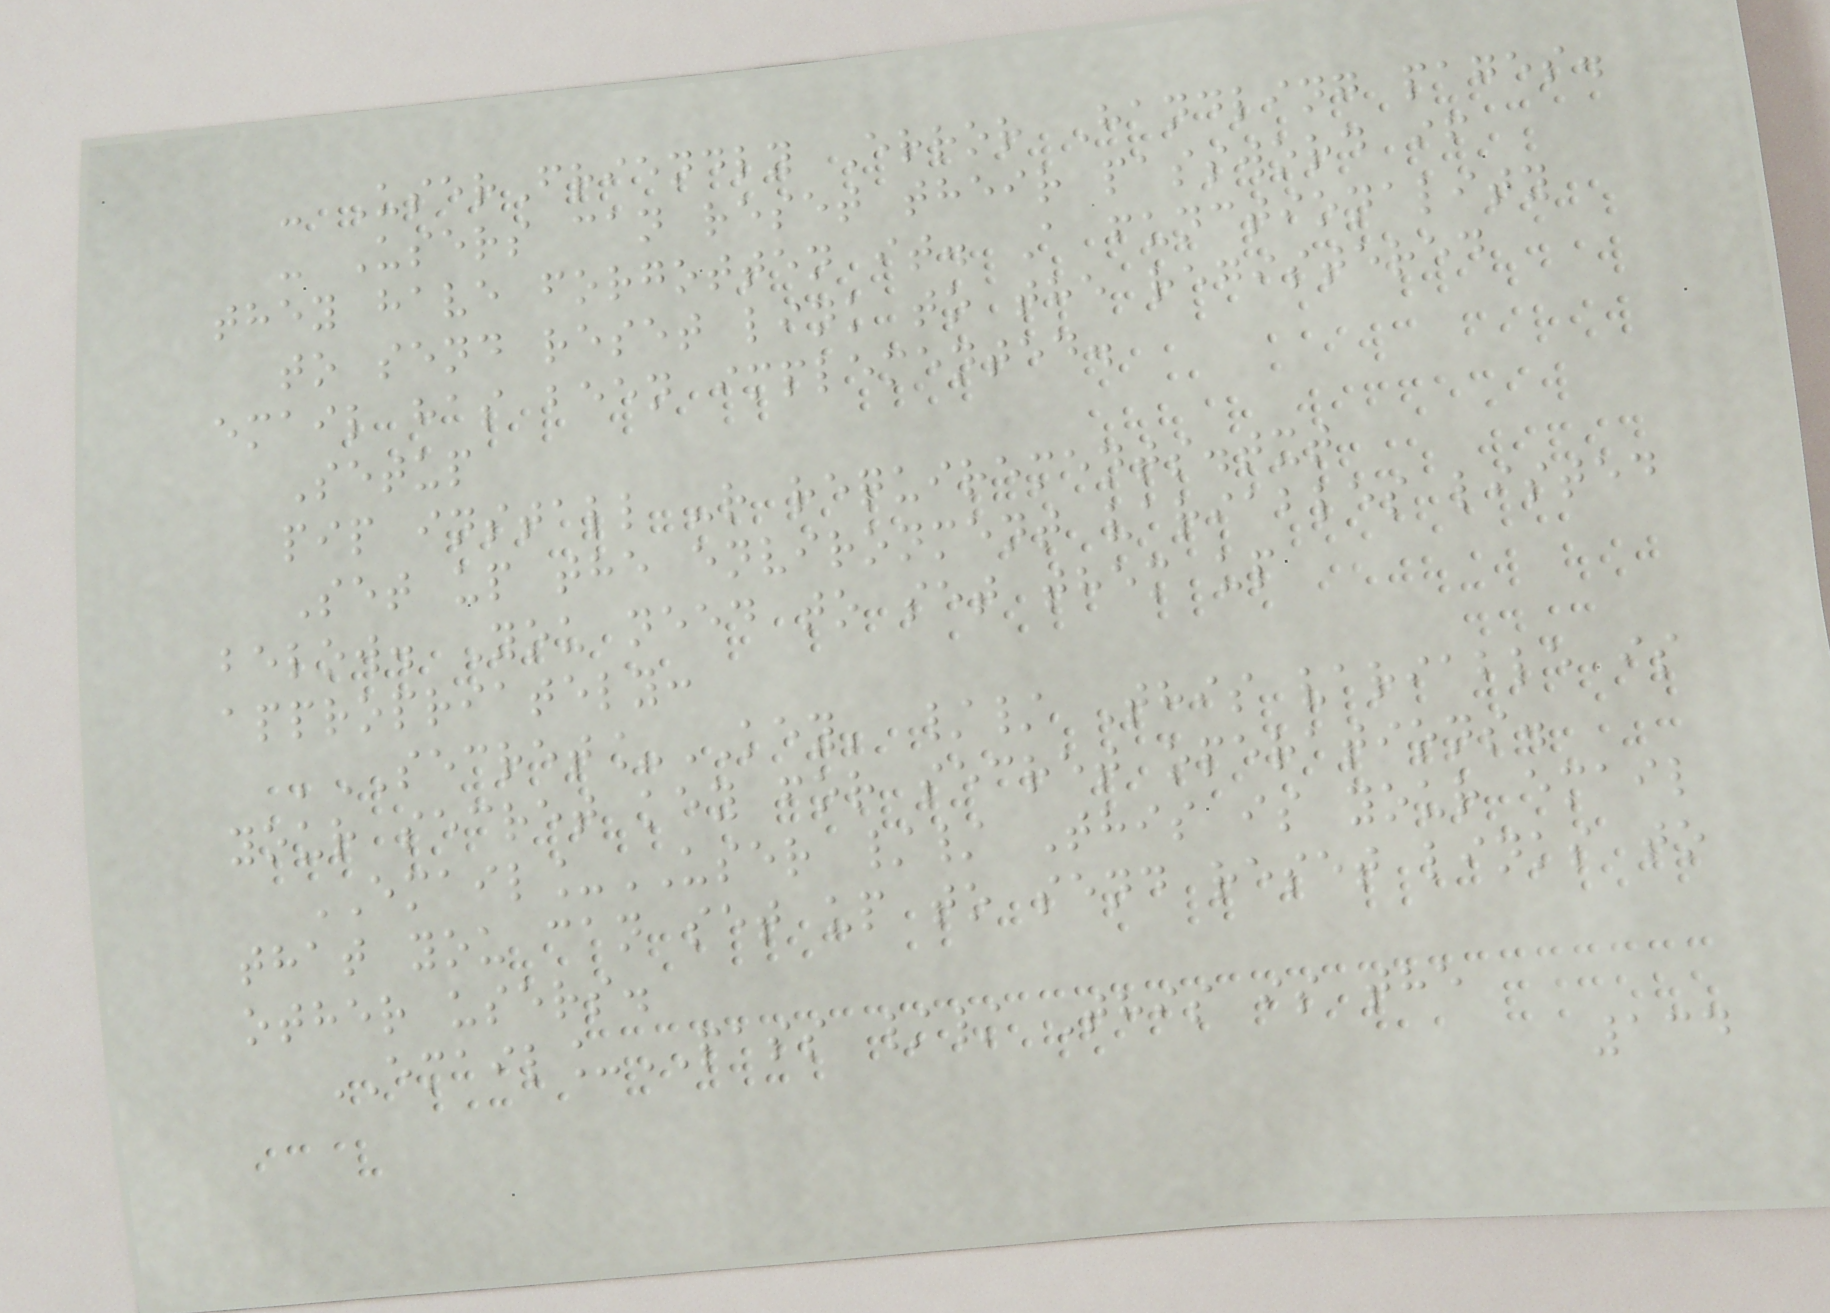- UserFriendly Error Handling pages.
- Users can reset their password if
they have forgotten it. A functionality
to send reset link to the registered
email has been implemented.
Setup
pip install -r requirements.txt
Set up the environment variables listed
below. You need to set them up
appropriately:
'SECRET_KEY' // This variable is
your secret key for secret operations.
EMAIL_USER // This is your email
that you can set up to send reset links to
other users.
EMAIL_PASS // This is the
134
